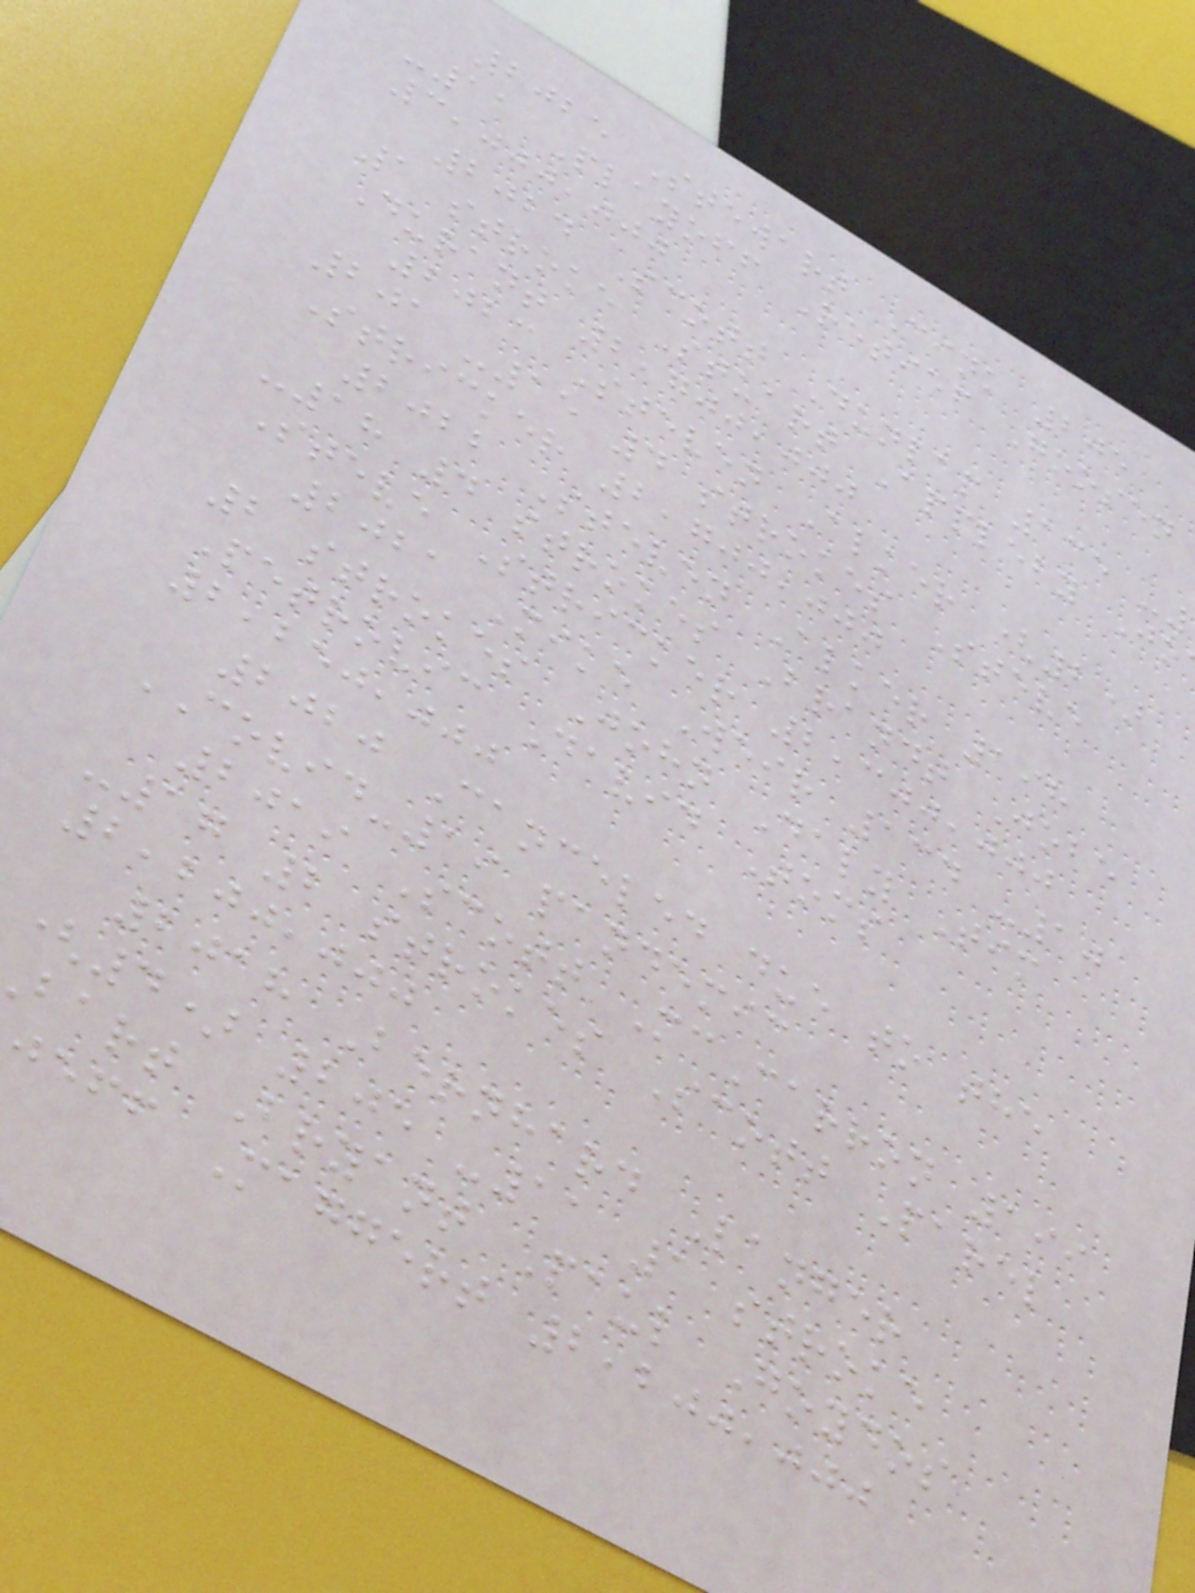2025 Stewart Cink 205
-11 Playoff Retief Goosen
3,000,000
2024 Scott Dunlap 135 -
1 stroke Stuart Appleby Jo
Durant 2,700,000
2023 Steven Alker (2)
201 -15 4 strokes Steve
Stricker 2,700,000
2022 Steven Alker 198
-18 4 strokes Brandt Jobe
Steve Stricker 2,300,000
2021 Mike Weir 134 -10
2 strokes John Daly Tim
Petrovic David Toms
2,250,000
2020 Canceled due to the
COVID-19 pandemic
2019 Scott McCarron 199
-17 2 strokes Scott Parel
2,200,000
2018 Bernhard Langer
(4) 205 -11 1 stroke
bart Bryant Paul Goydos
jeff Maggert 2,200,000
